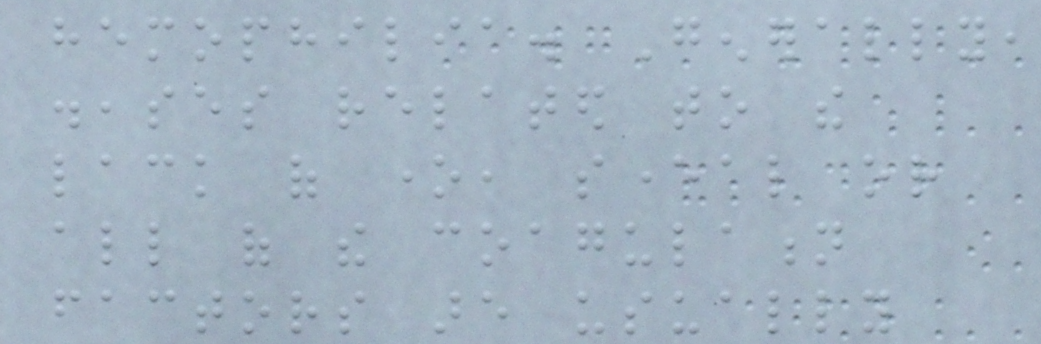hemophilia. Generally,
diseases related to the
lack of one, several or
all of the coagulation
factors are usually
